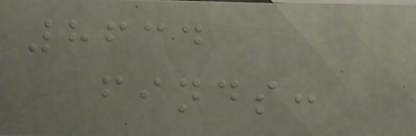8634
finds:
